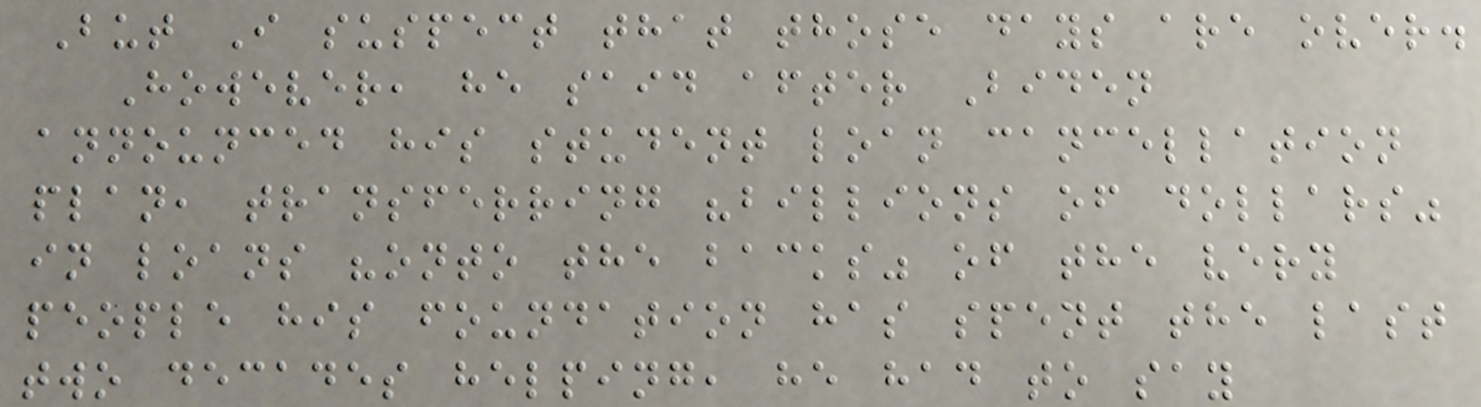But I suspect that those days are over.
However, he said after Biden
announced his student loan cancellation
plan, transferring "billions of dollars"
in loans "onto the backs" of the very
people his foundation has spent the last
two decades helping, he had to say
